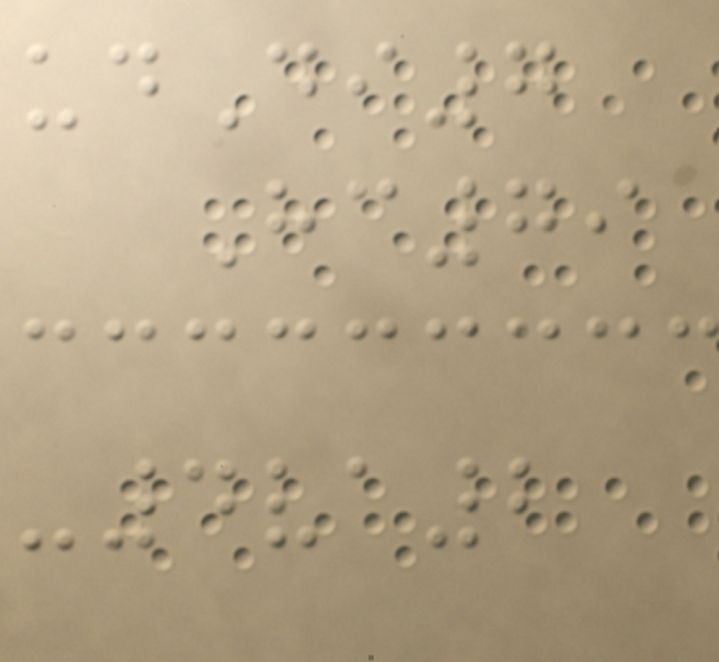udDi7
Hc79
-4va2
